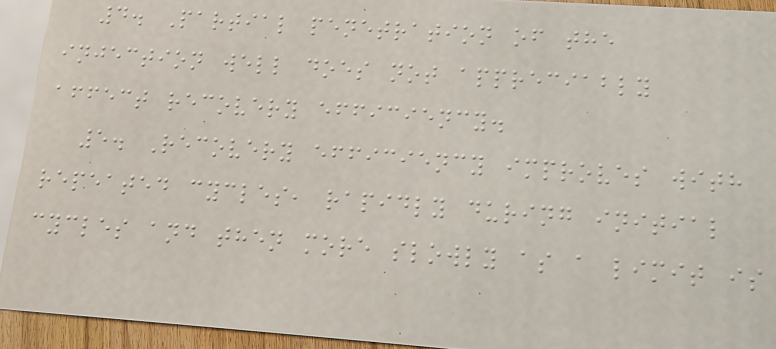4. Partial penetration of the
injection well does not appreciably
affect recovery efficiency.
5. Recovery efficiency improves with
repeated cycles, rapidly during initial
cycles and then more slowly as a limit is
